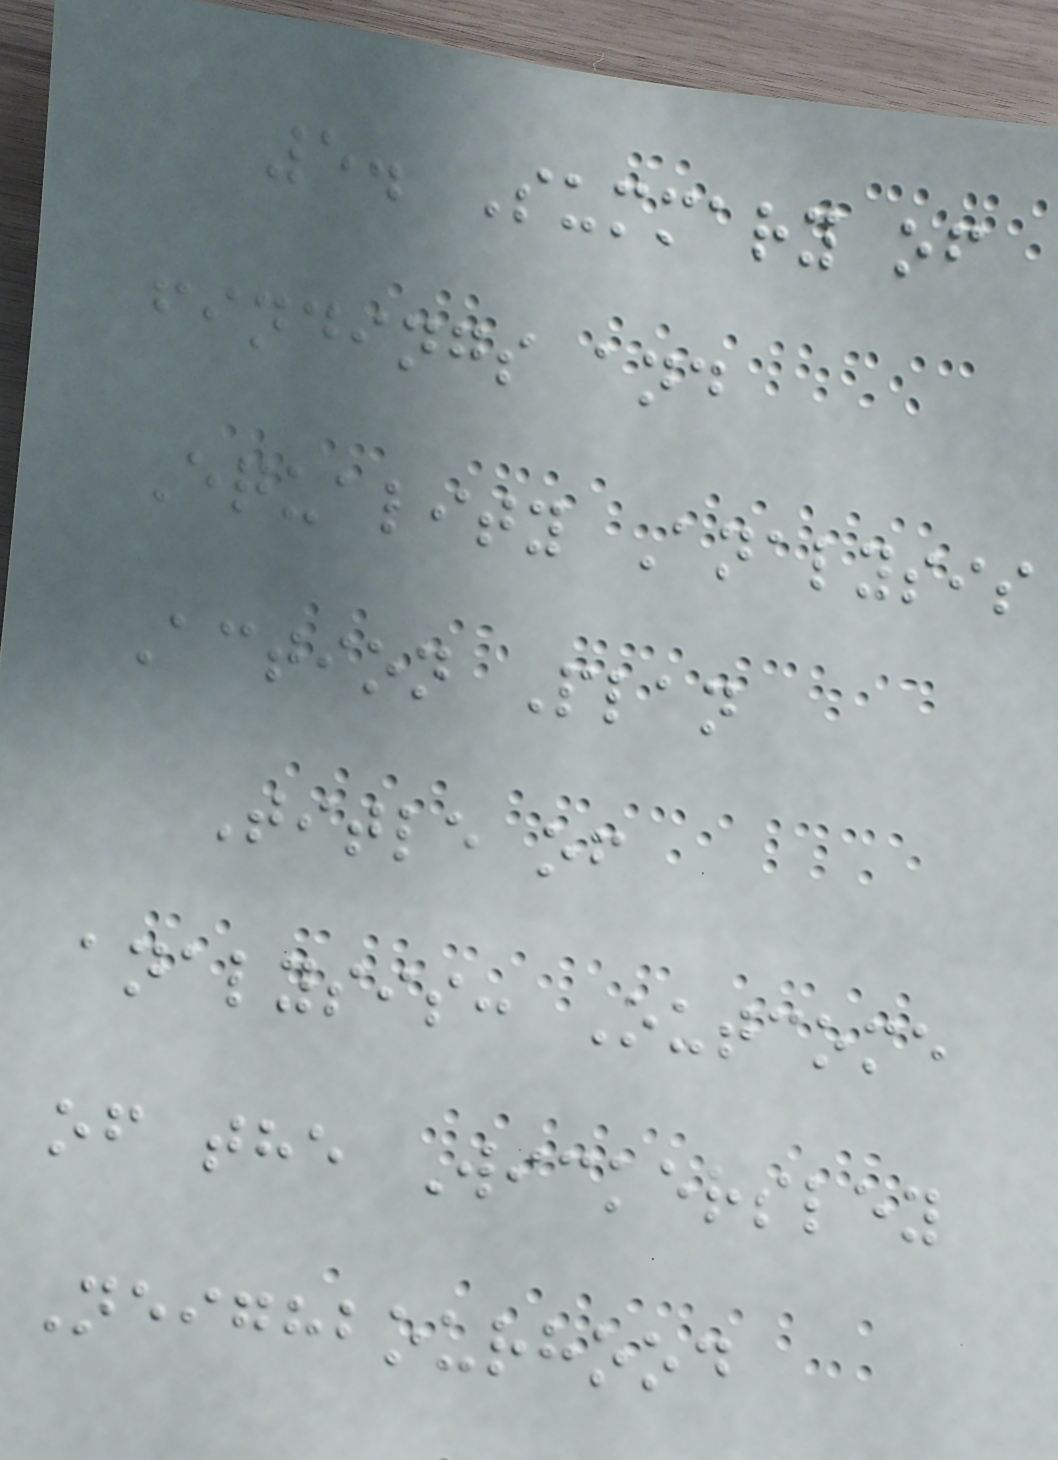5. Summary of
findings and
Equality Analysis
Action Plan
Title of
analysis: Outcome
of the Wickersley
Neighbourhood
